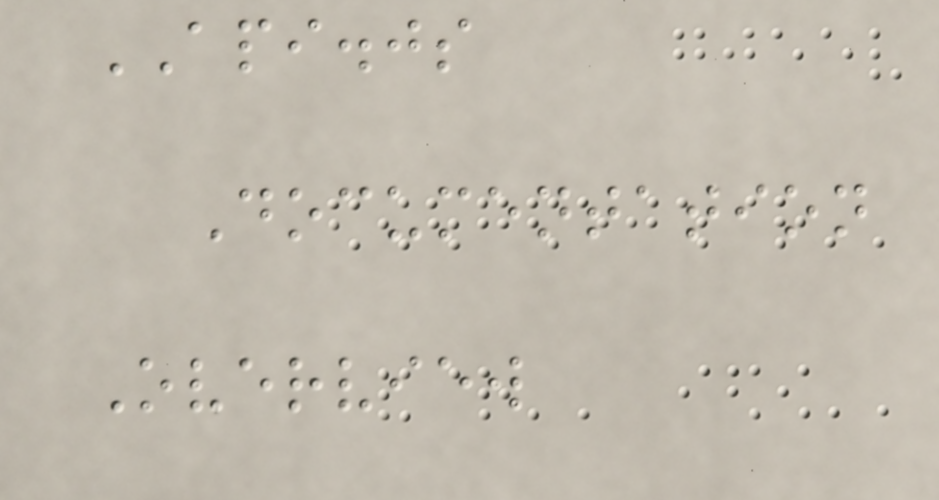API.js
Documentation
Overview
